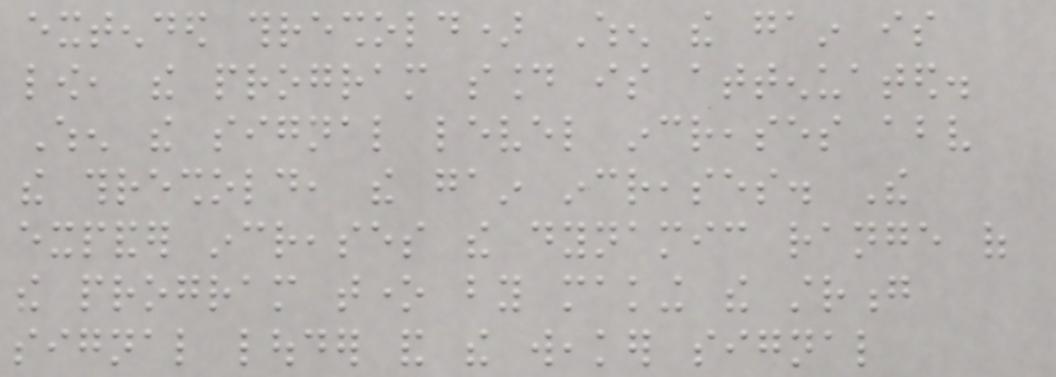extended threshold) When the gain is
low, the program sound is attenuated.
When the signal level increases above
the threshold, the gain increases. The
expander increases the dynamic range of
the program tone by making the strong
signal louder and the weaker signal
